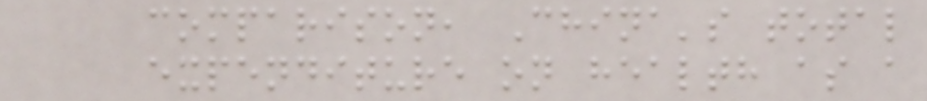comparison, China's total
expenditure on health as a
